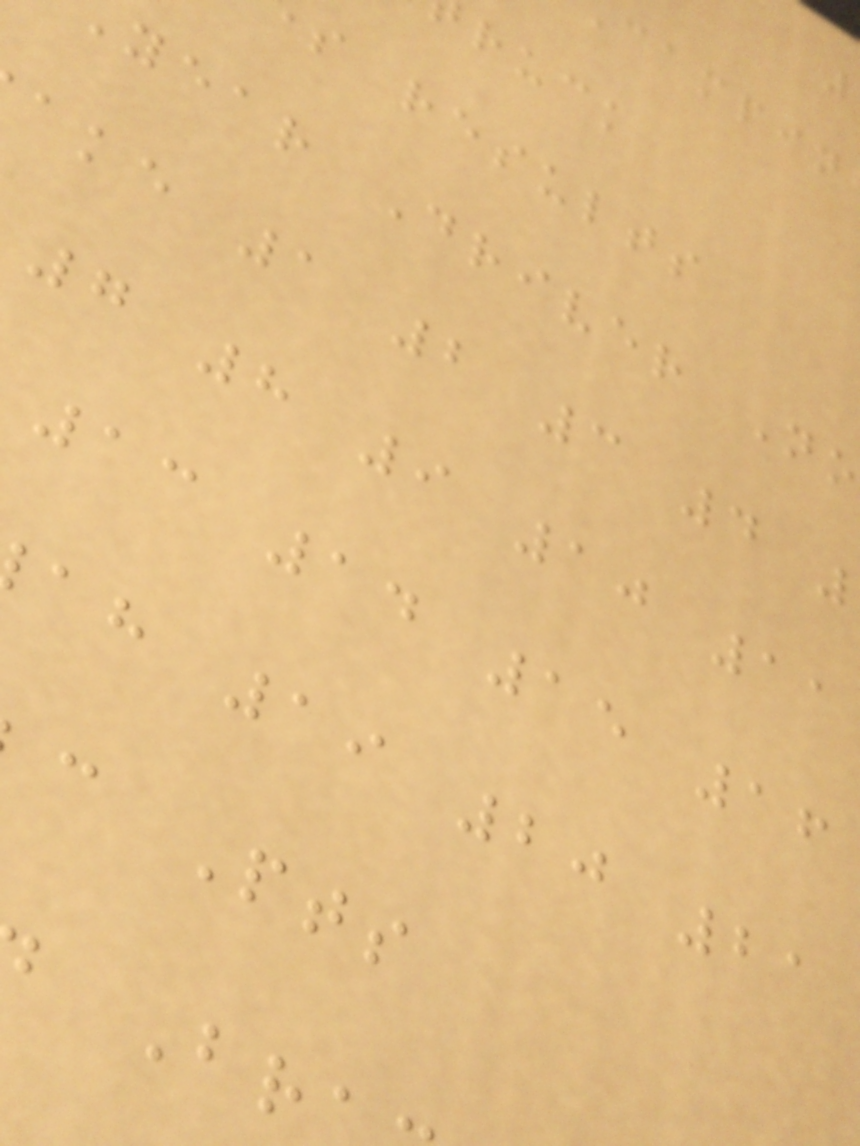ruck
s results
year Driver No
ake 1 2 3 4
7 8 9 10 11
13 14 15 16
ah 19 20 21
c Pts
